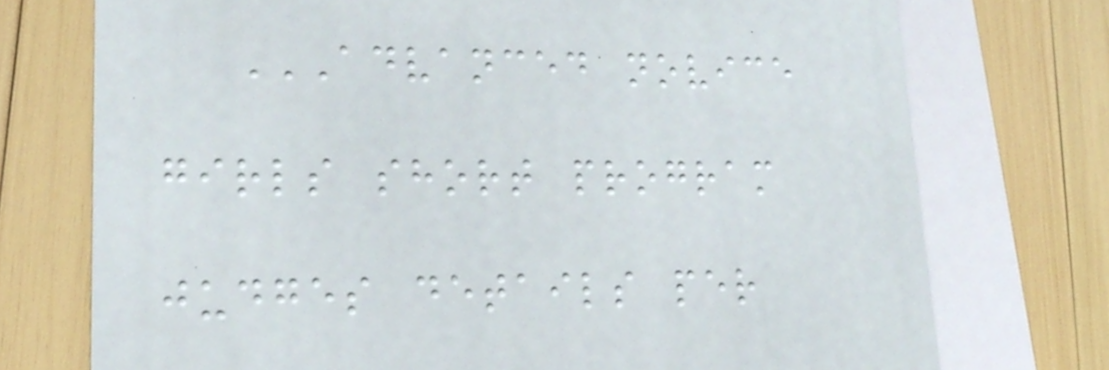ADVANCED NOVICE
GIRLS SHORT PROGRAM
JUDGES DETAILS PER
